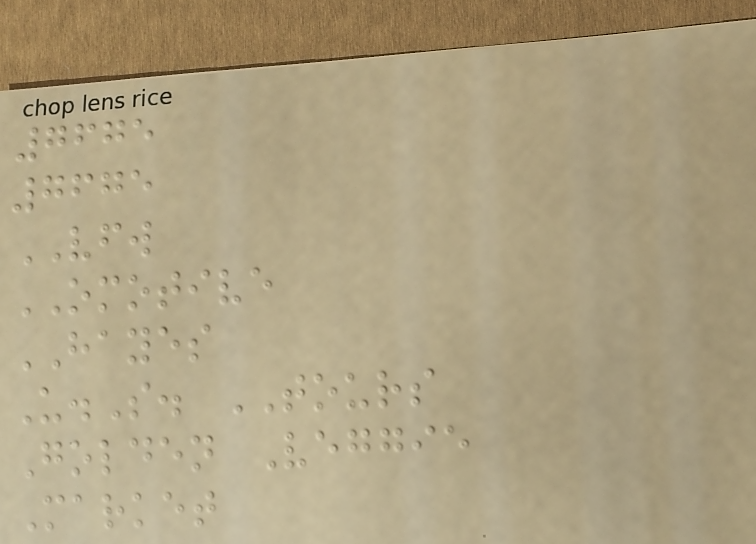7675
7675
VFW
OMOTIVE
HAYES
U.S. TOURS
Golden Veggie
Market
